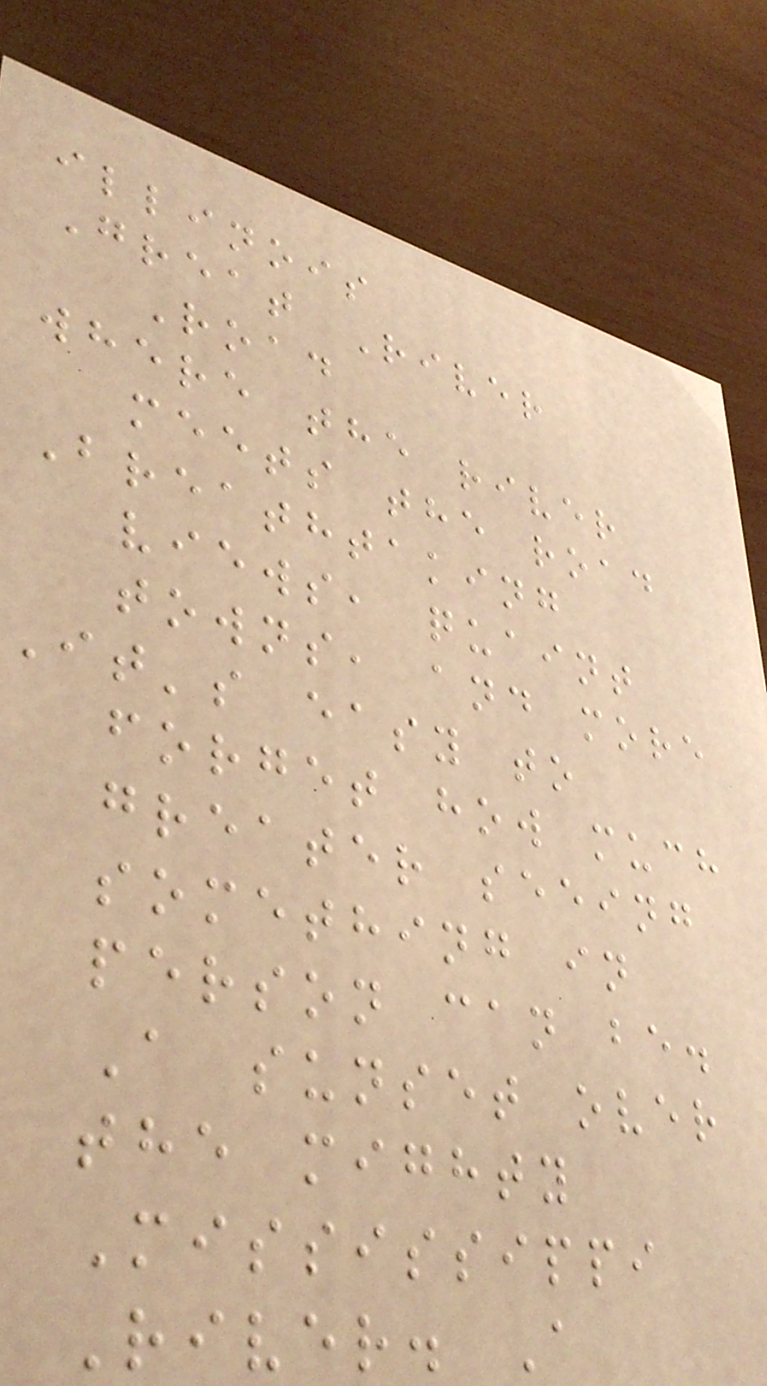illinois
Great River
Road
where the river
meets the road
Breathtaking
views, quaint
towns, and more
It's easy to
forget how much
greater seeing
something in
person can be.
A sunset over
the mighty
Mississippi
River. A
